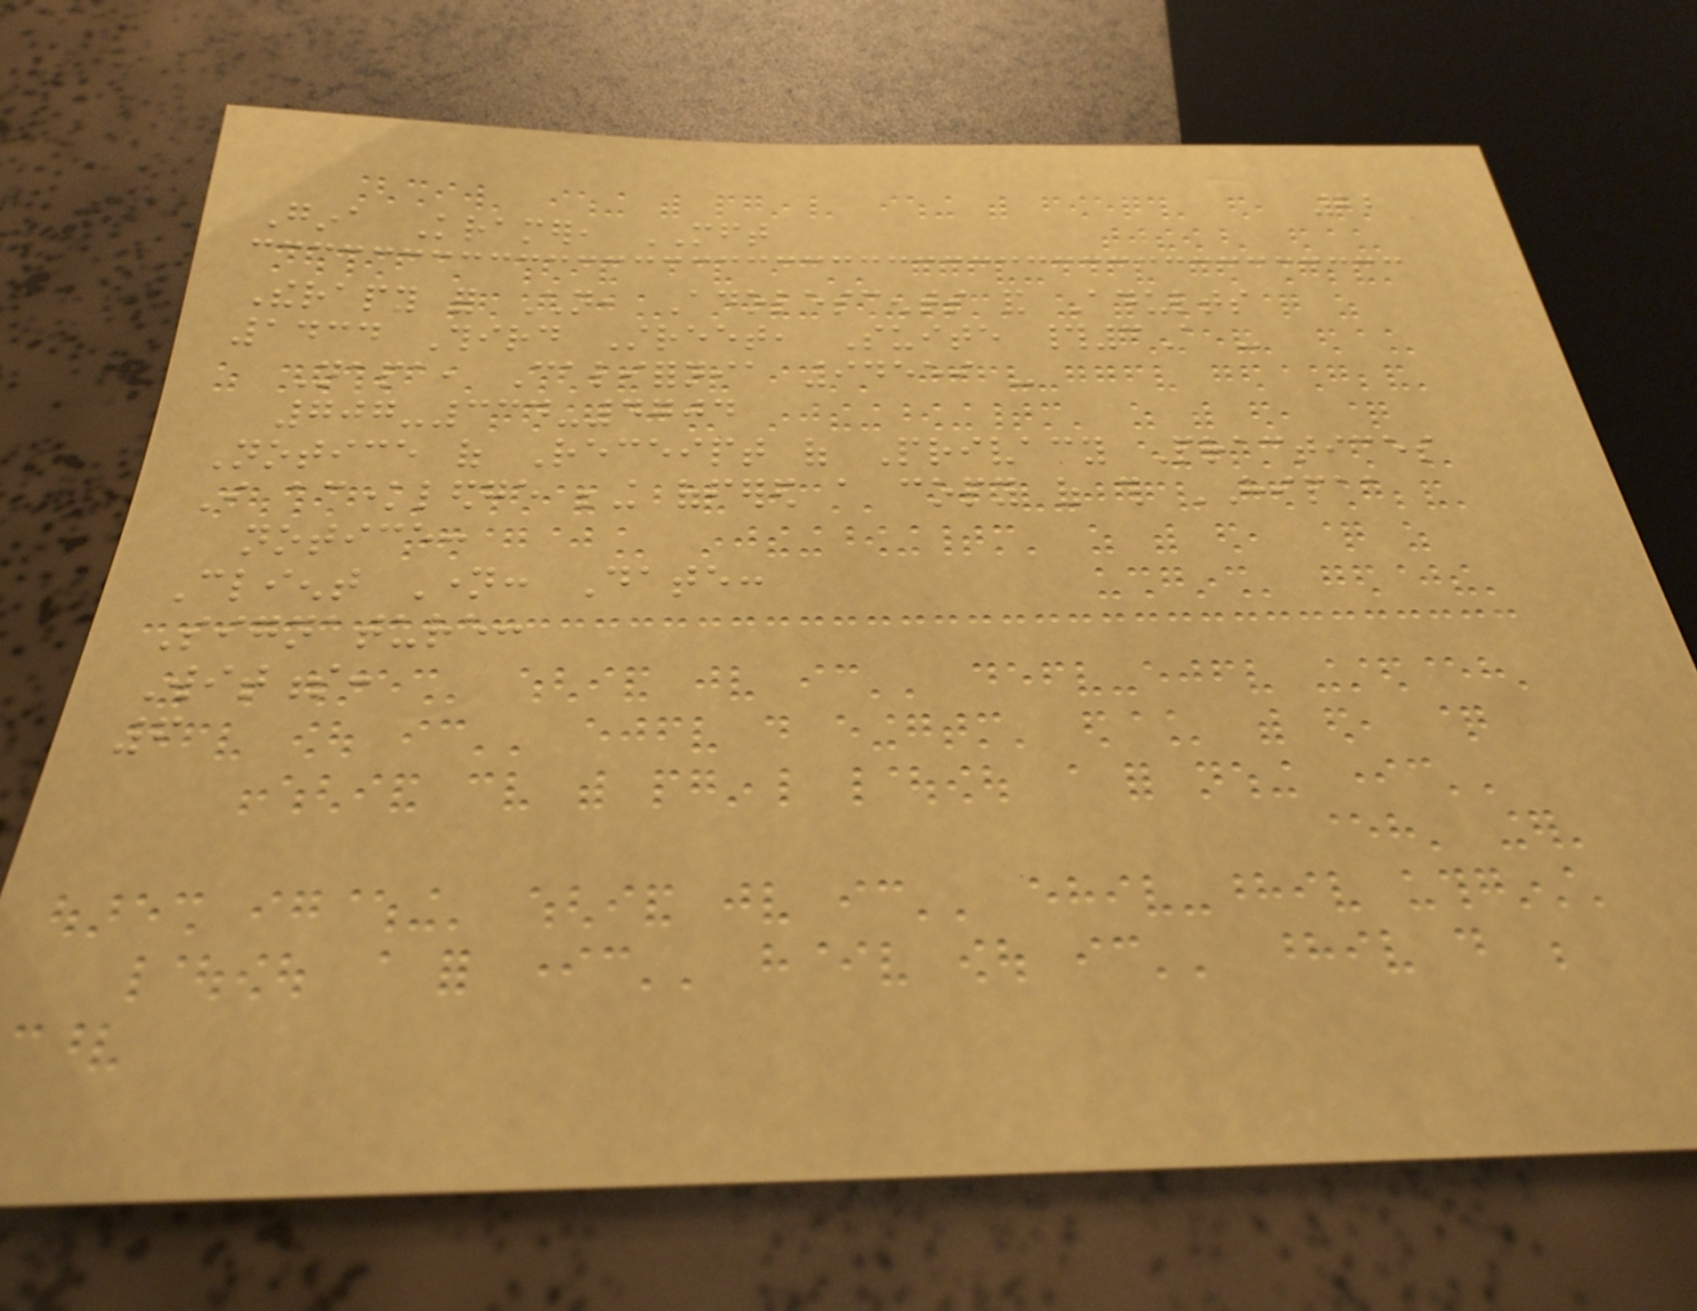22
Gina Kramer, MFT
Therapy for Children, Adolescents and Adults
1434 Third Street, Suite #3A -
Napa, California 94559 -
707-334-4704
Notice of Receipt of Privacy Practices
I acknowledge being offered a copy of this HIPAA
notice:
Client Name: Date:
Signature:
Witness:
6
